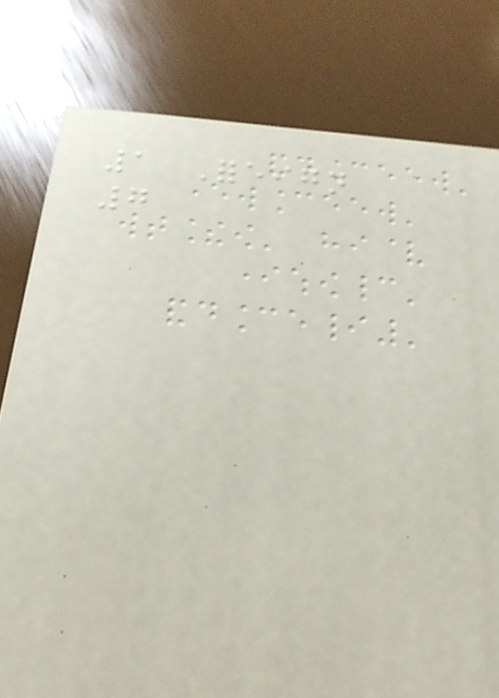1 Foreign
7
